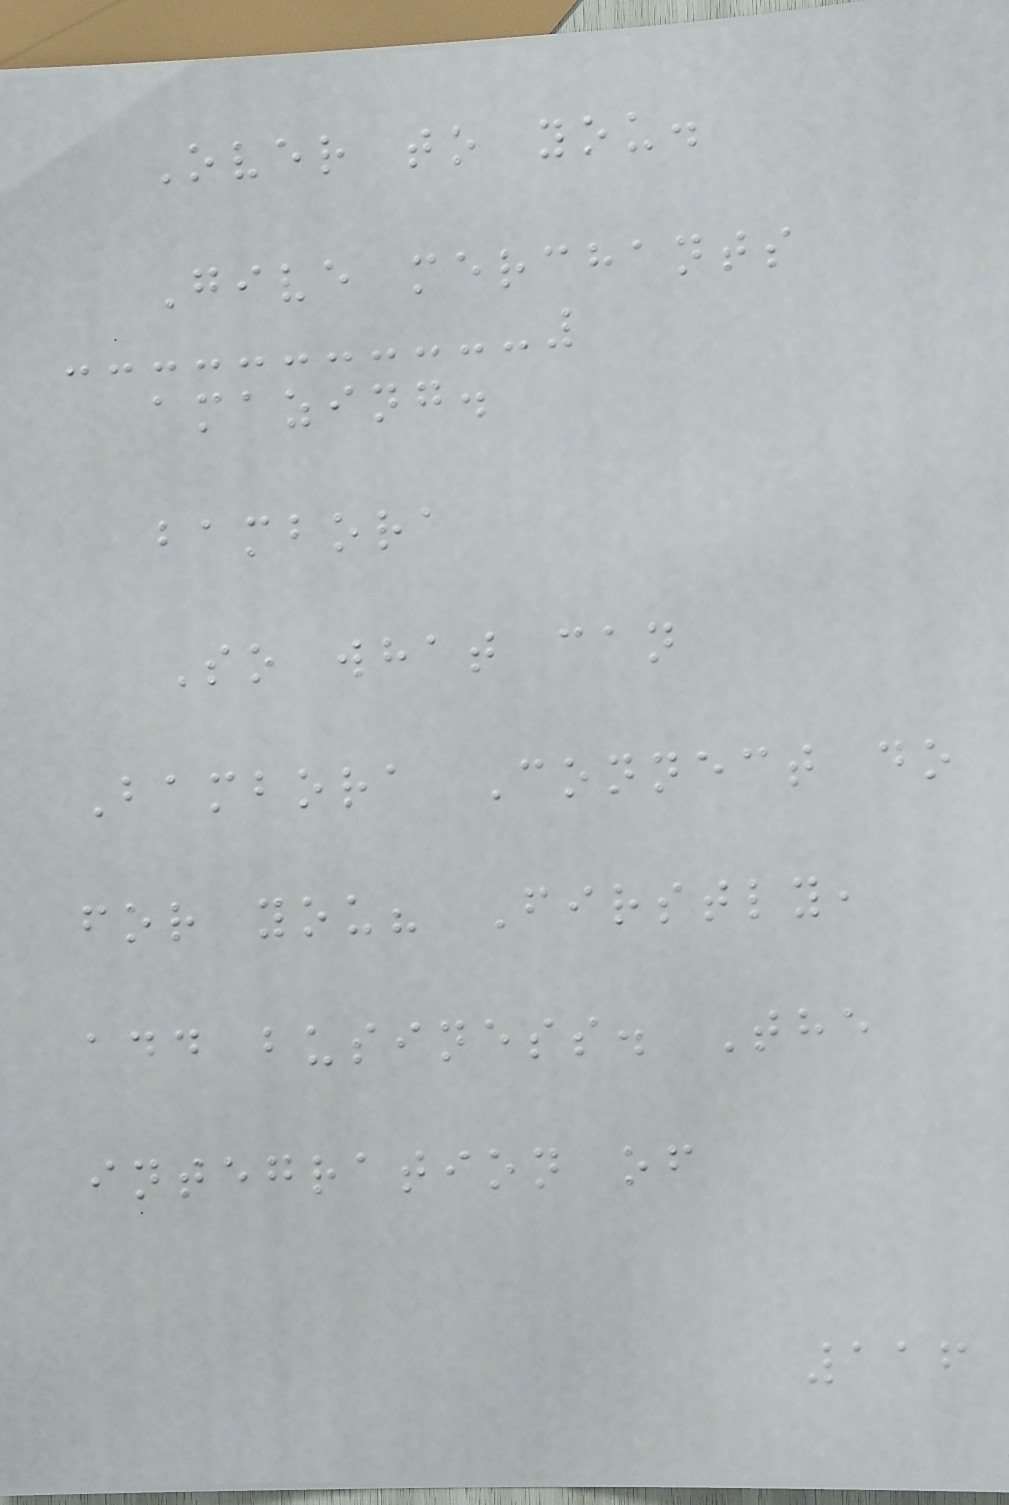Over to you.
Give merchants
amazing.
bambora
So what can
Bambora Connect do
for you? Firstly,
add business. The
integration of
116
